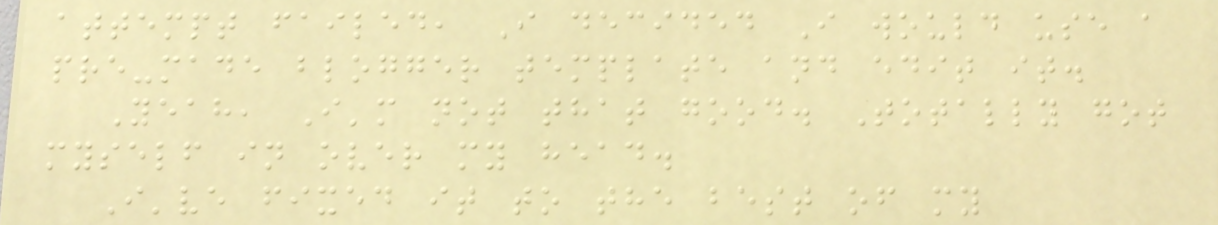attempt failed, I decided I would use a
pre-made blogger template and edit it.
Yeah, I'm not that good. Totally got
myself in over my head.
I've fixed it to the best of my
